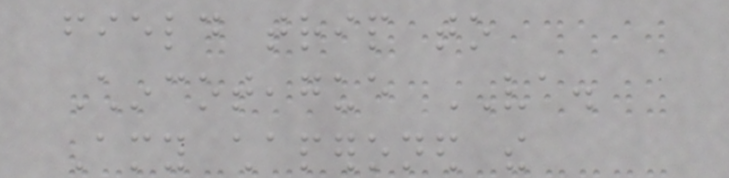field trip to
Chincoteague VA.
Amy chaperoned the
